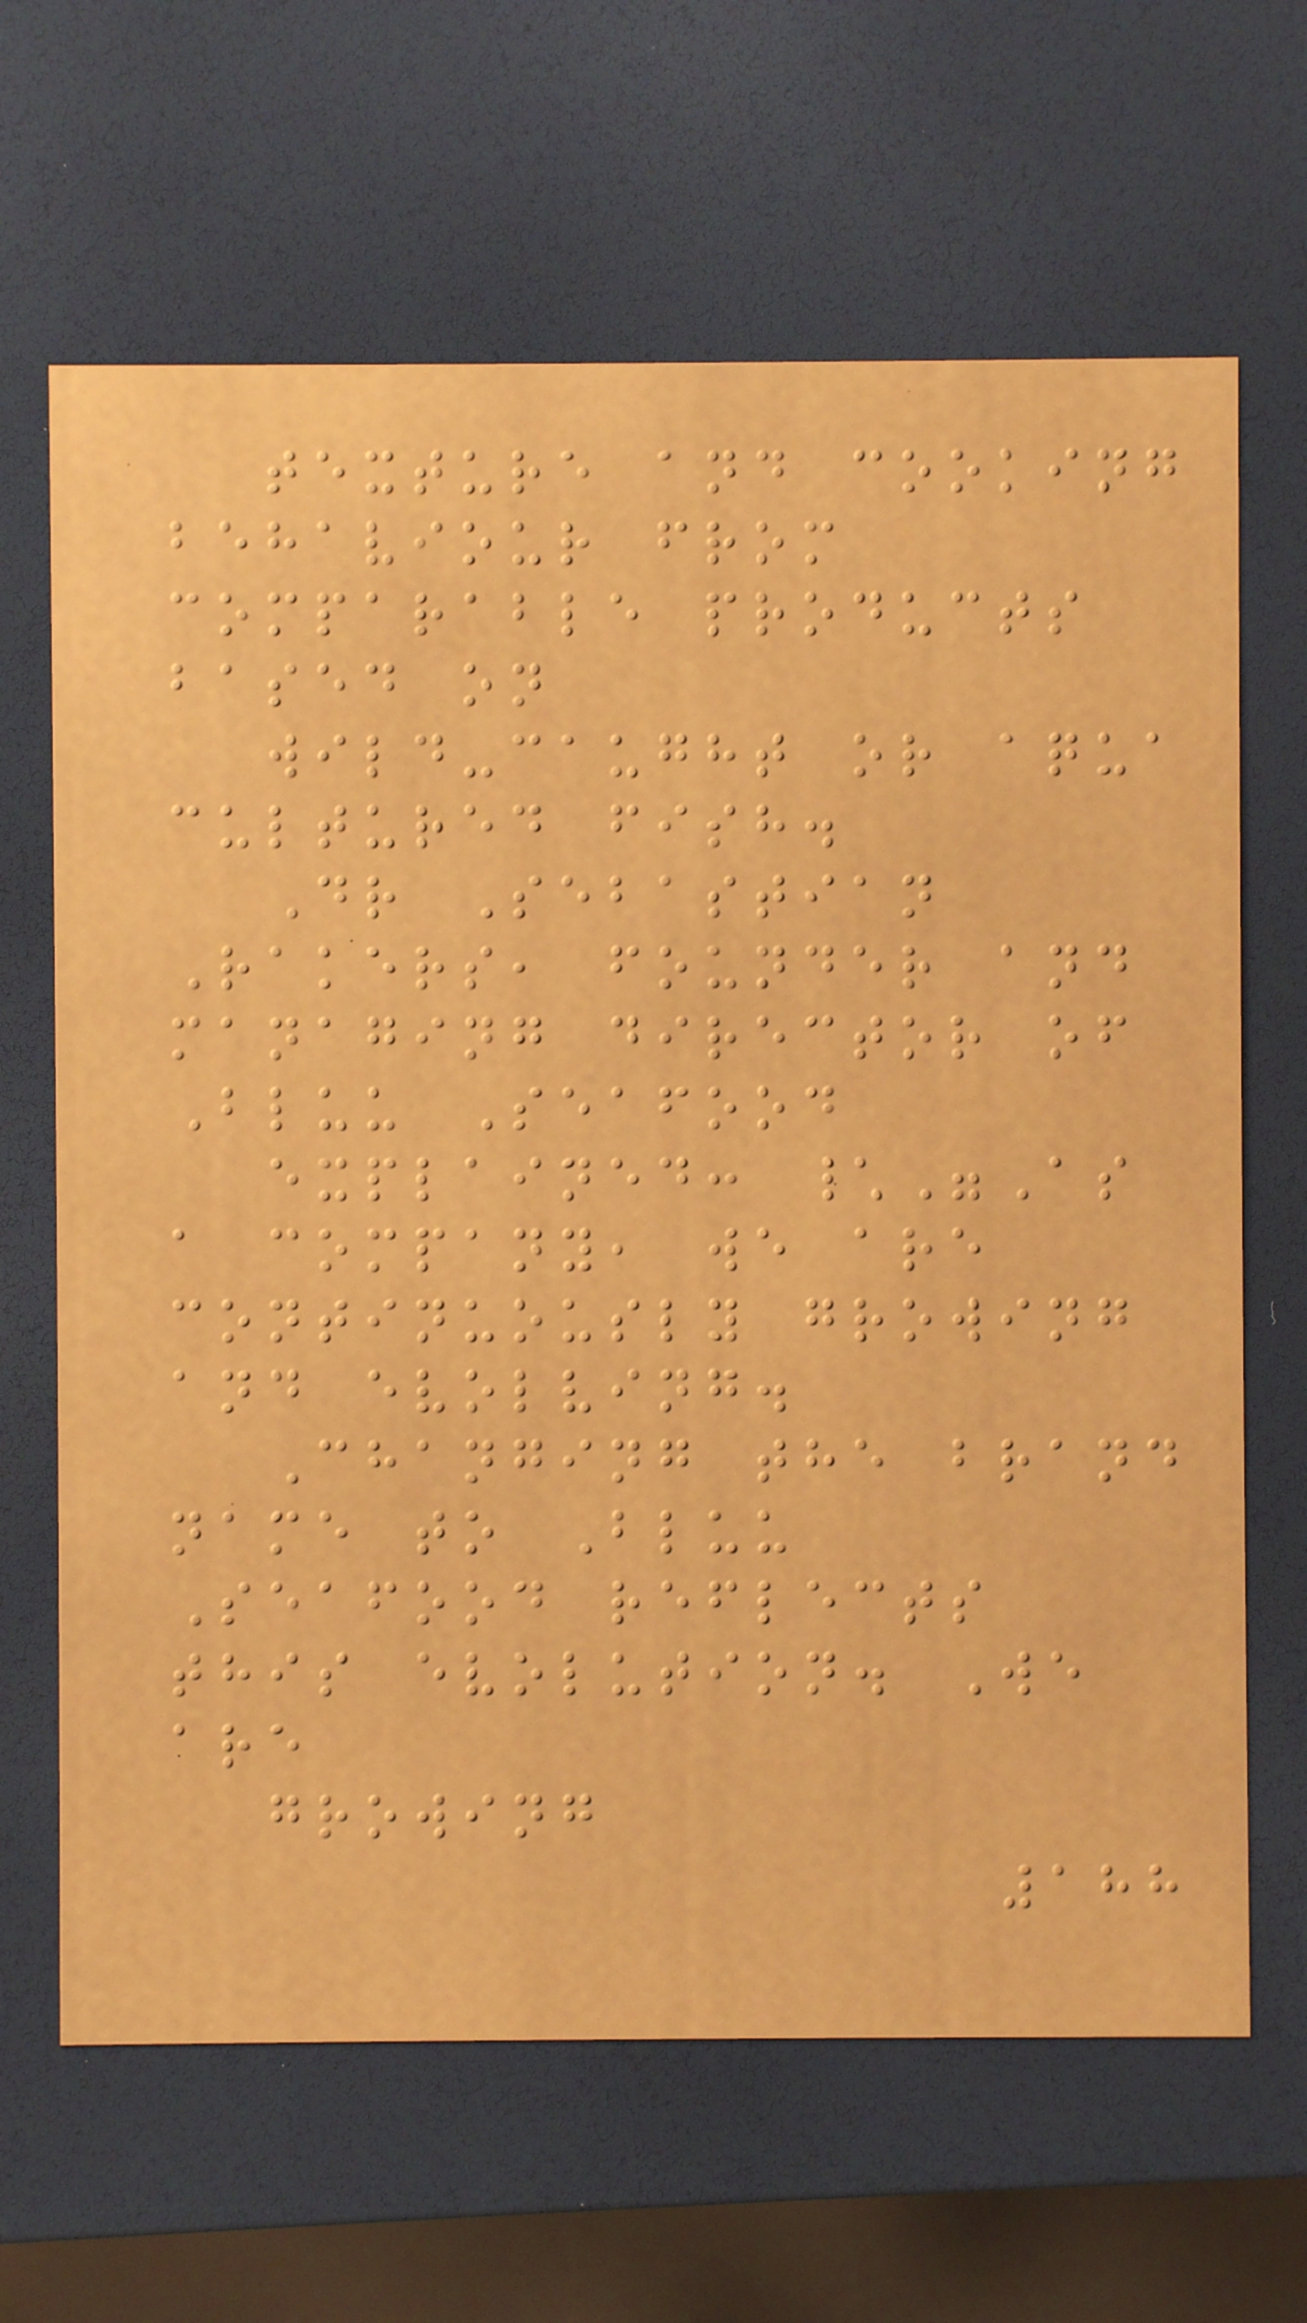texture and cooking
behaviour from
comparable products
based on
wild-caught or aqua
cultured fish.
Dr Sebastian
Rakers, founder and
managing director of
Bluu Seafood
explained: \"As
a company, we are
continuously growing
and evolving.
Changing the brand
name to Bluu
Seafood reflects
this evolution. We
are
growing
188
